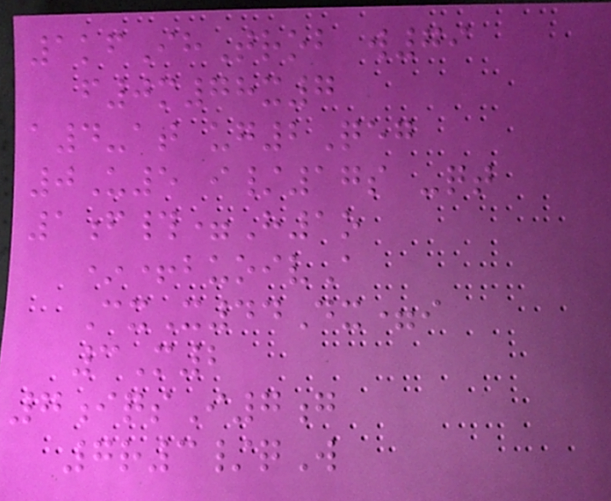1kfIhTrob w79
f0m78x7
a4-at ug2Qeg
0U5 i/17s -qt
1f#=H1o
*+buoivA
CxX44Dx=i
3M2
7iqsI7g
7r3/qW
